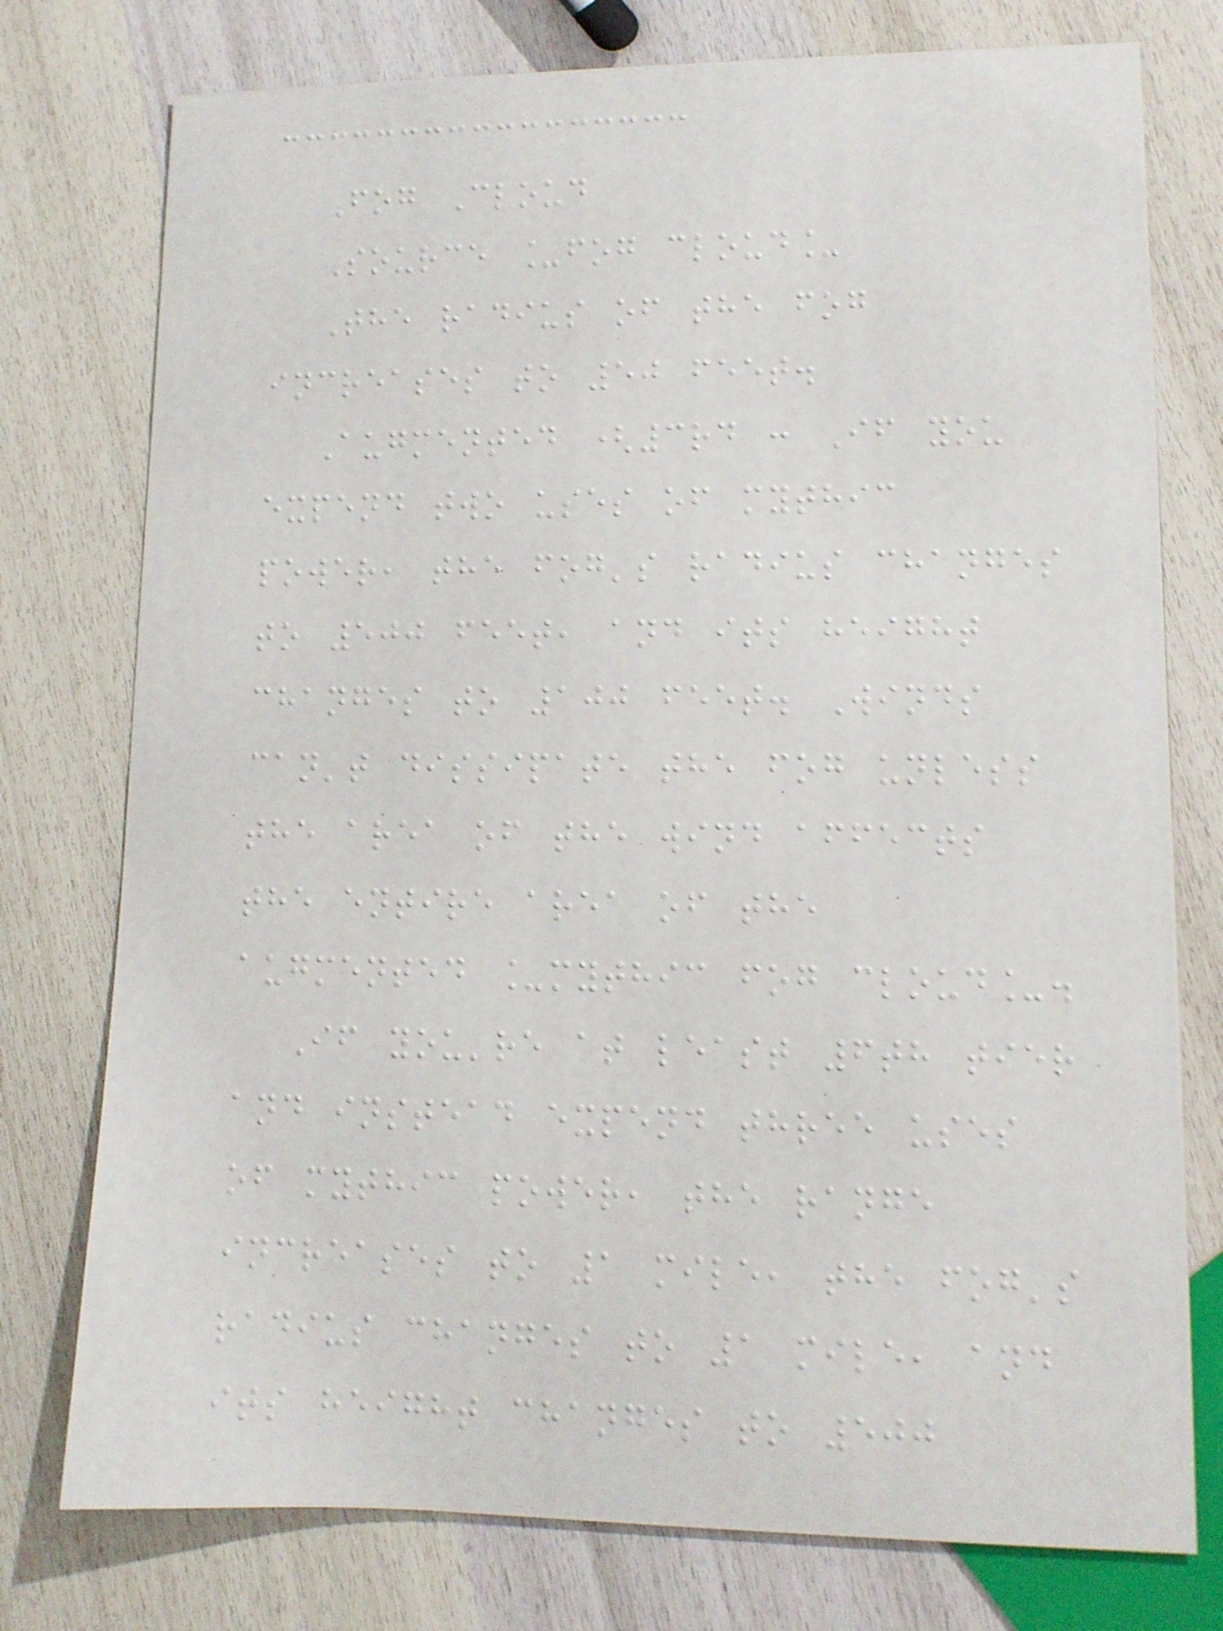Fog Cloud
Source _fog cloud_
The radius of the fog
increases to 50 feet.
Augmented (3rd : If you
expend two uses of mythic
power, the fog's radius changes
to 500 feet, and its height
changes to 100 feet. Winds
can't dissipate the fog unless
the area of the wind affects
the entire area of the
augmented _mythic fog cloud_.
If you're at least 6th tier
and instead expend three uses
of mythic power, the range
increases to 1 mile, the fog's
radius changes to 1 mile, and
its height changes to 500
